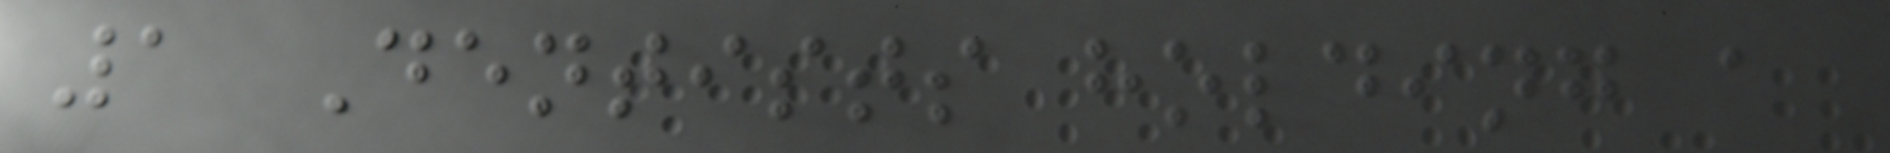1 Dentists holding a
